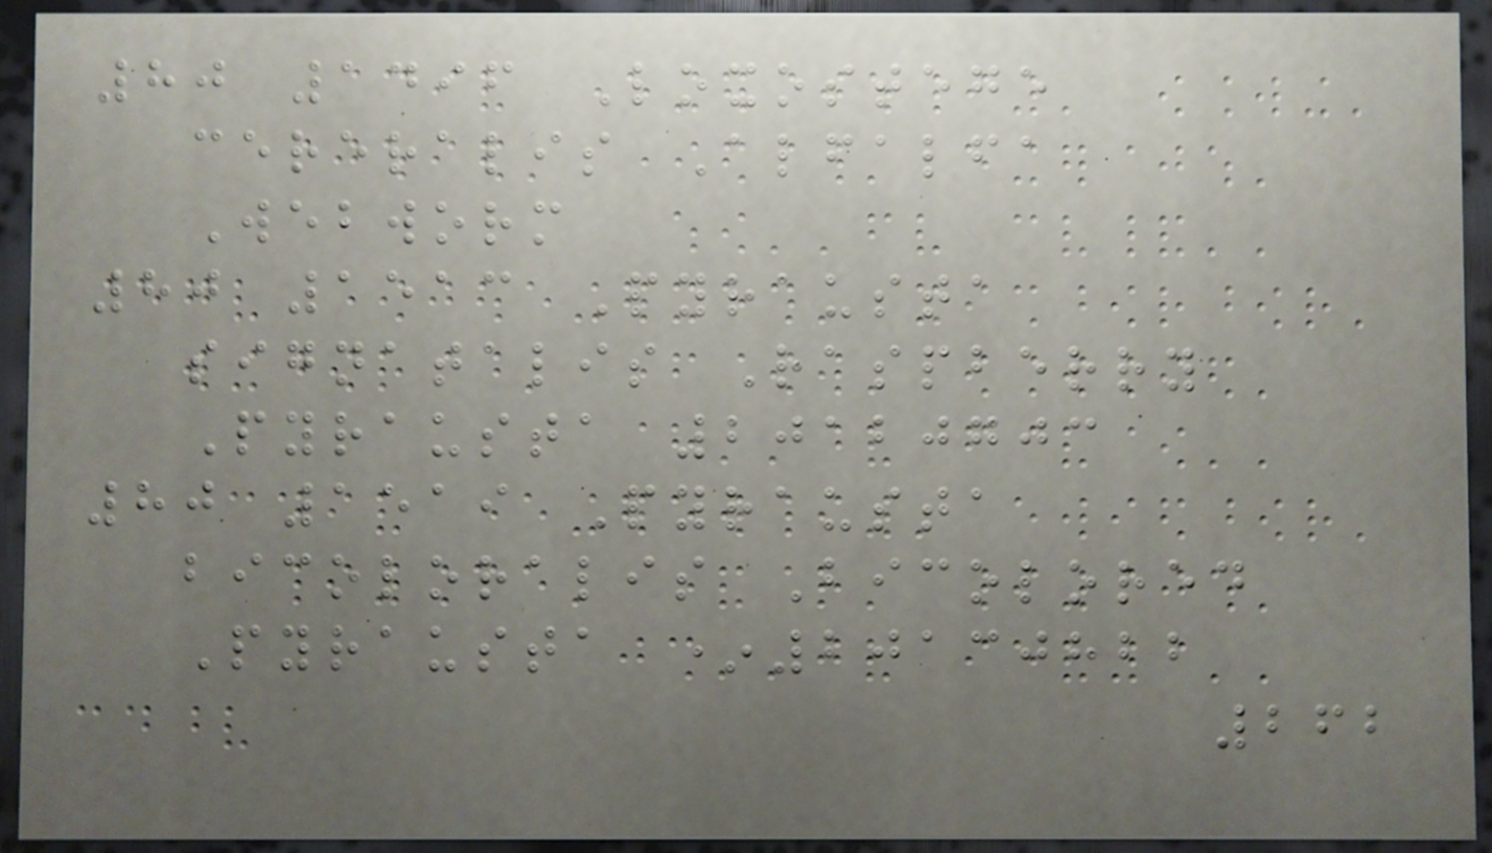80 1496 Loxostege
cereralis Alfalfa
Webworm
80 1513 Pyrausta
signatalis Raspberry
Pyrausta 20120703
80 1519 Pyrausta
bicoloralis Bicolored
Pyrausta *20130822
262
